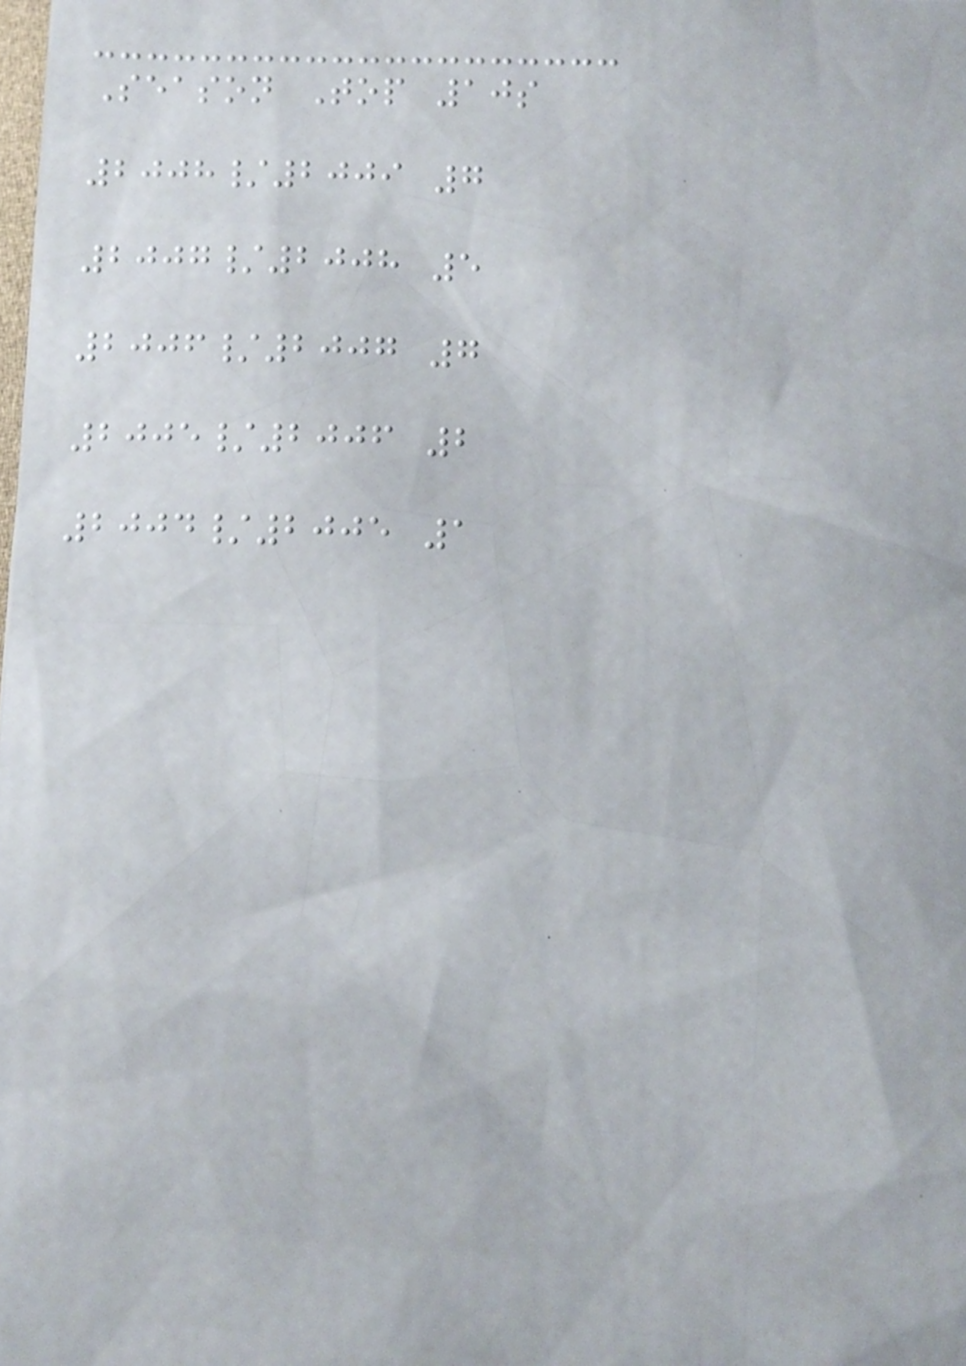Season Top 10s
2008/2009 7
2007/2008 5
2006/2007 7
2005/2006 2
2004/2005 1
